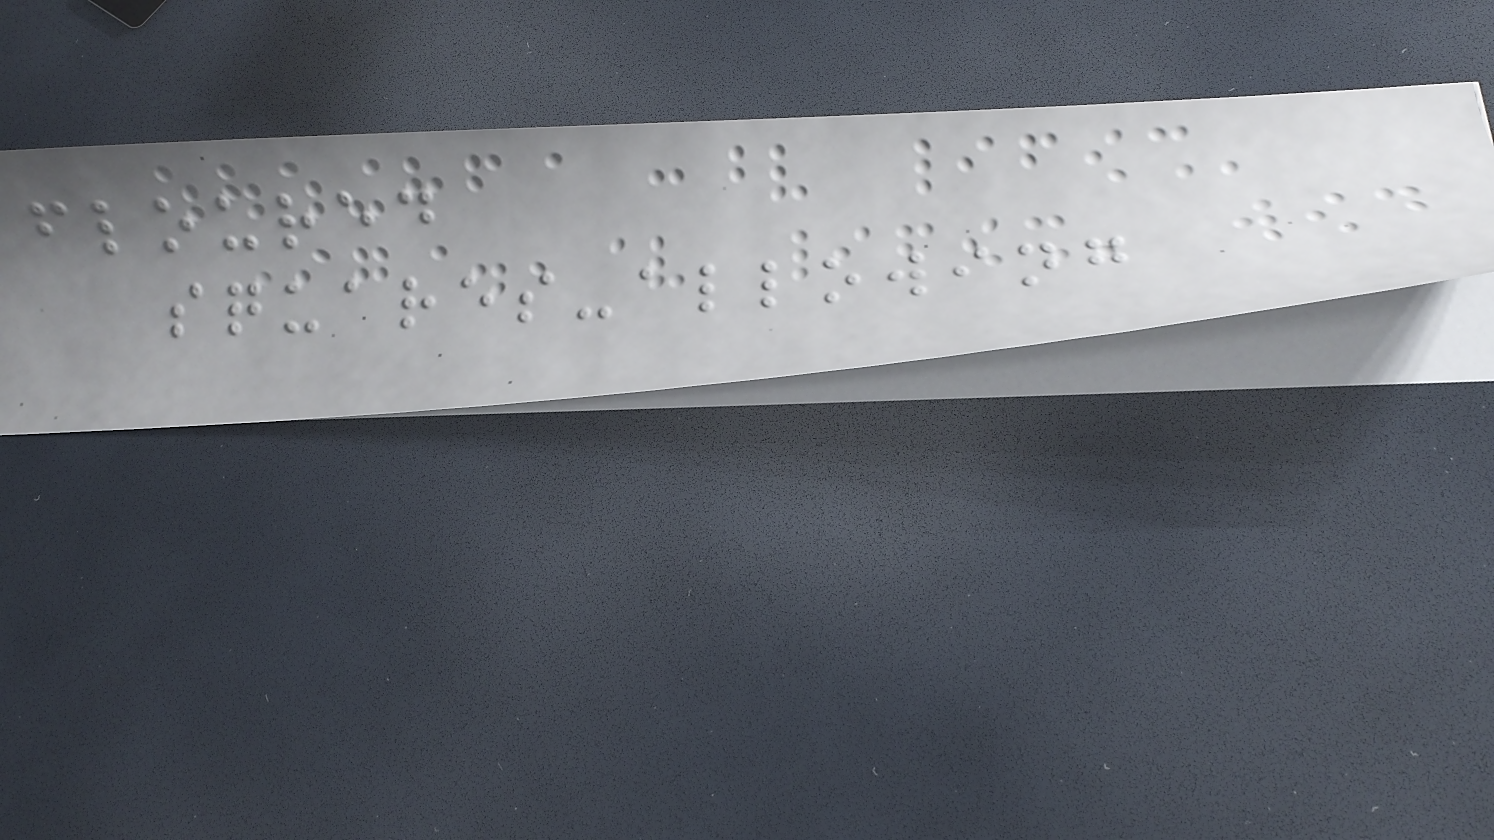floured
squares-allowing
